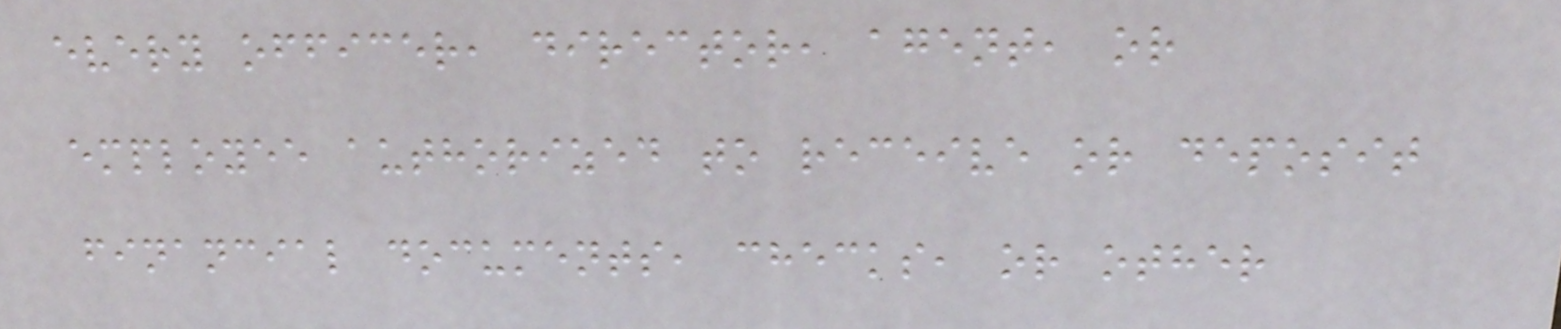every officer, director, agent, or
employee authorized to receive or deposit
financial documents, checks, or other
